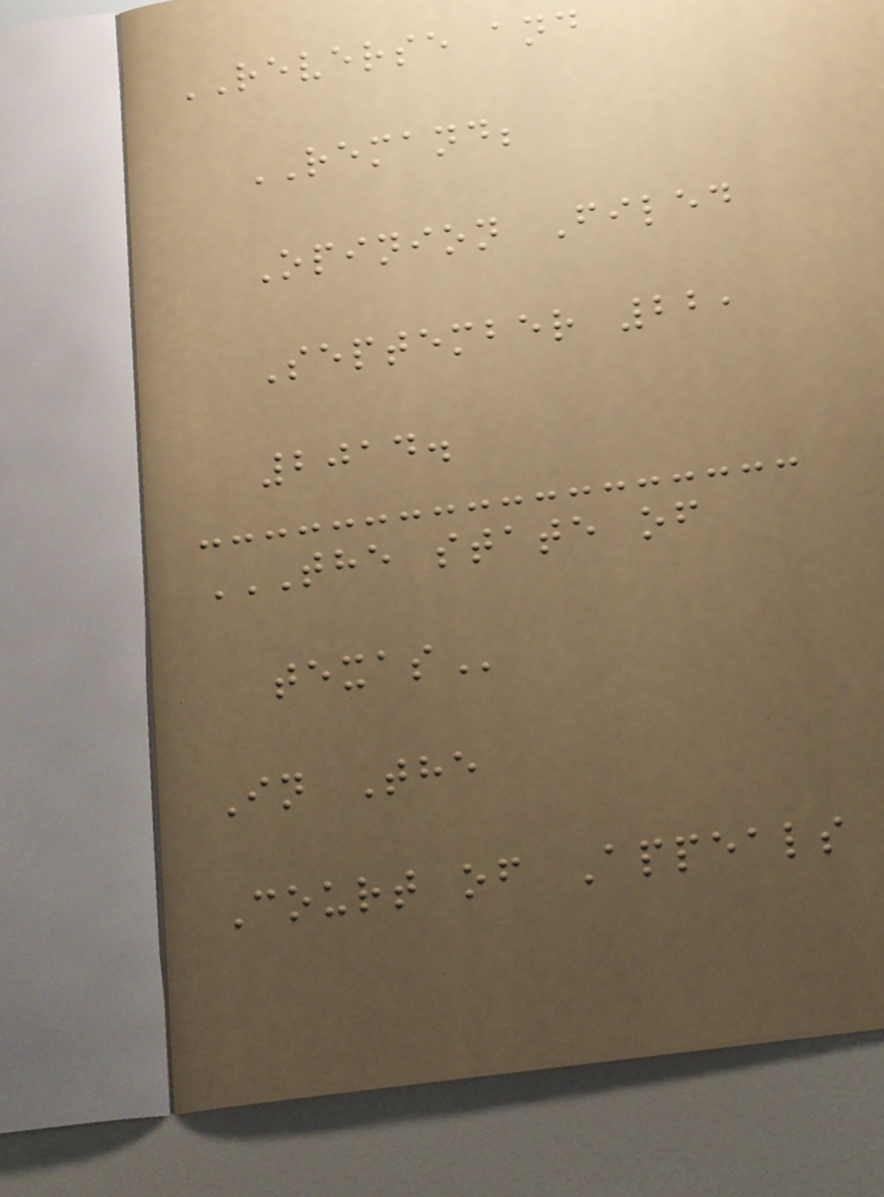REVERSE and
REMAND;
Opinion Filed
September 22,
2014.
THE STATE OF
TEXAS
In The
Court of Appeals
